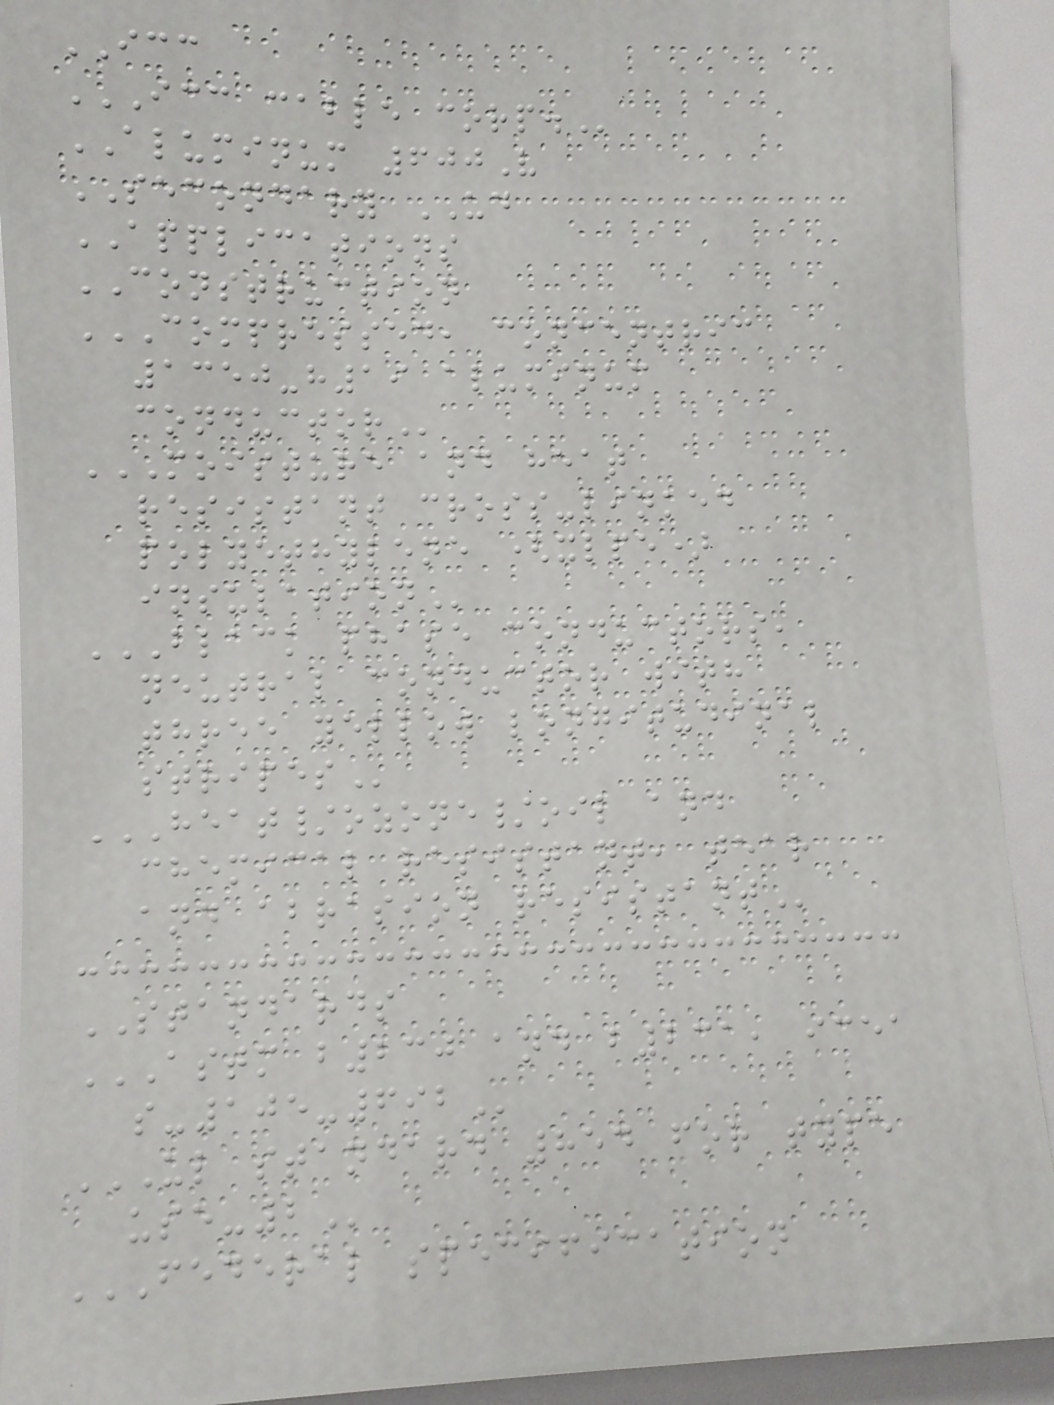ICC
ICC CABLE CORP.
ALUMINUM 600V
SECONDARY UD
APPLICATIONS
CONSTRUCTION
COMPRESSED, CONCENTRIC
1350-H19 ALUMINUM
CONDUCTOR
MOISTURE AND HEAT
RESISTANT CROSS-LINKED
POLYETHYLENE (XLPE)
INSULATION
BLACK PHASE CONDUCTORS,
NEUTRAL CONDUCTOR WITH
THREE YELLOW LONGITUDINAL
STRIPES
HEAT/OZONE/OIL AND
CHEMICAL RESISTANT, TEAR
AND ABRASION RESISTANT
STANDARDS
ASTM B230 AND B231, ICEA
S-105-692
UL STANDARD 854 FOR TYPE
USE-2
FEDERAL SPECIFICATION
